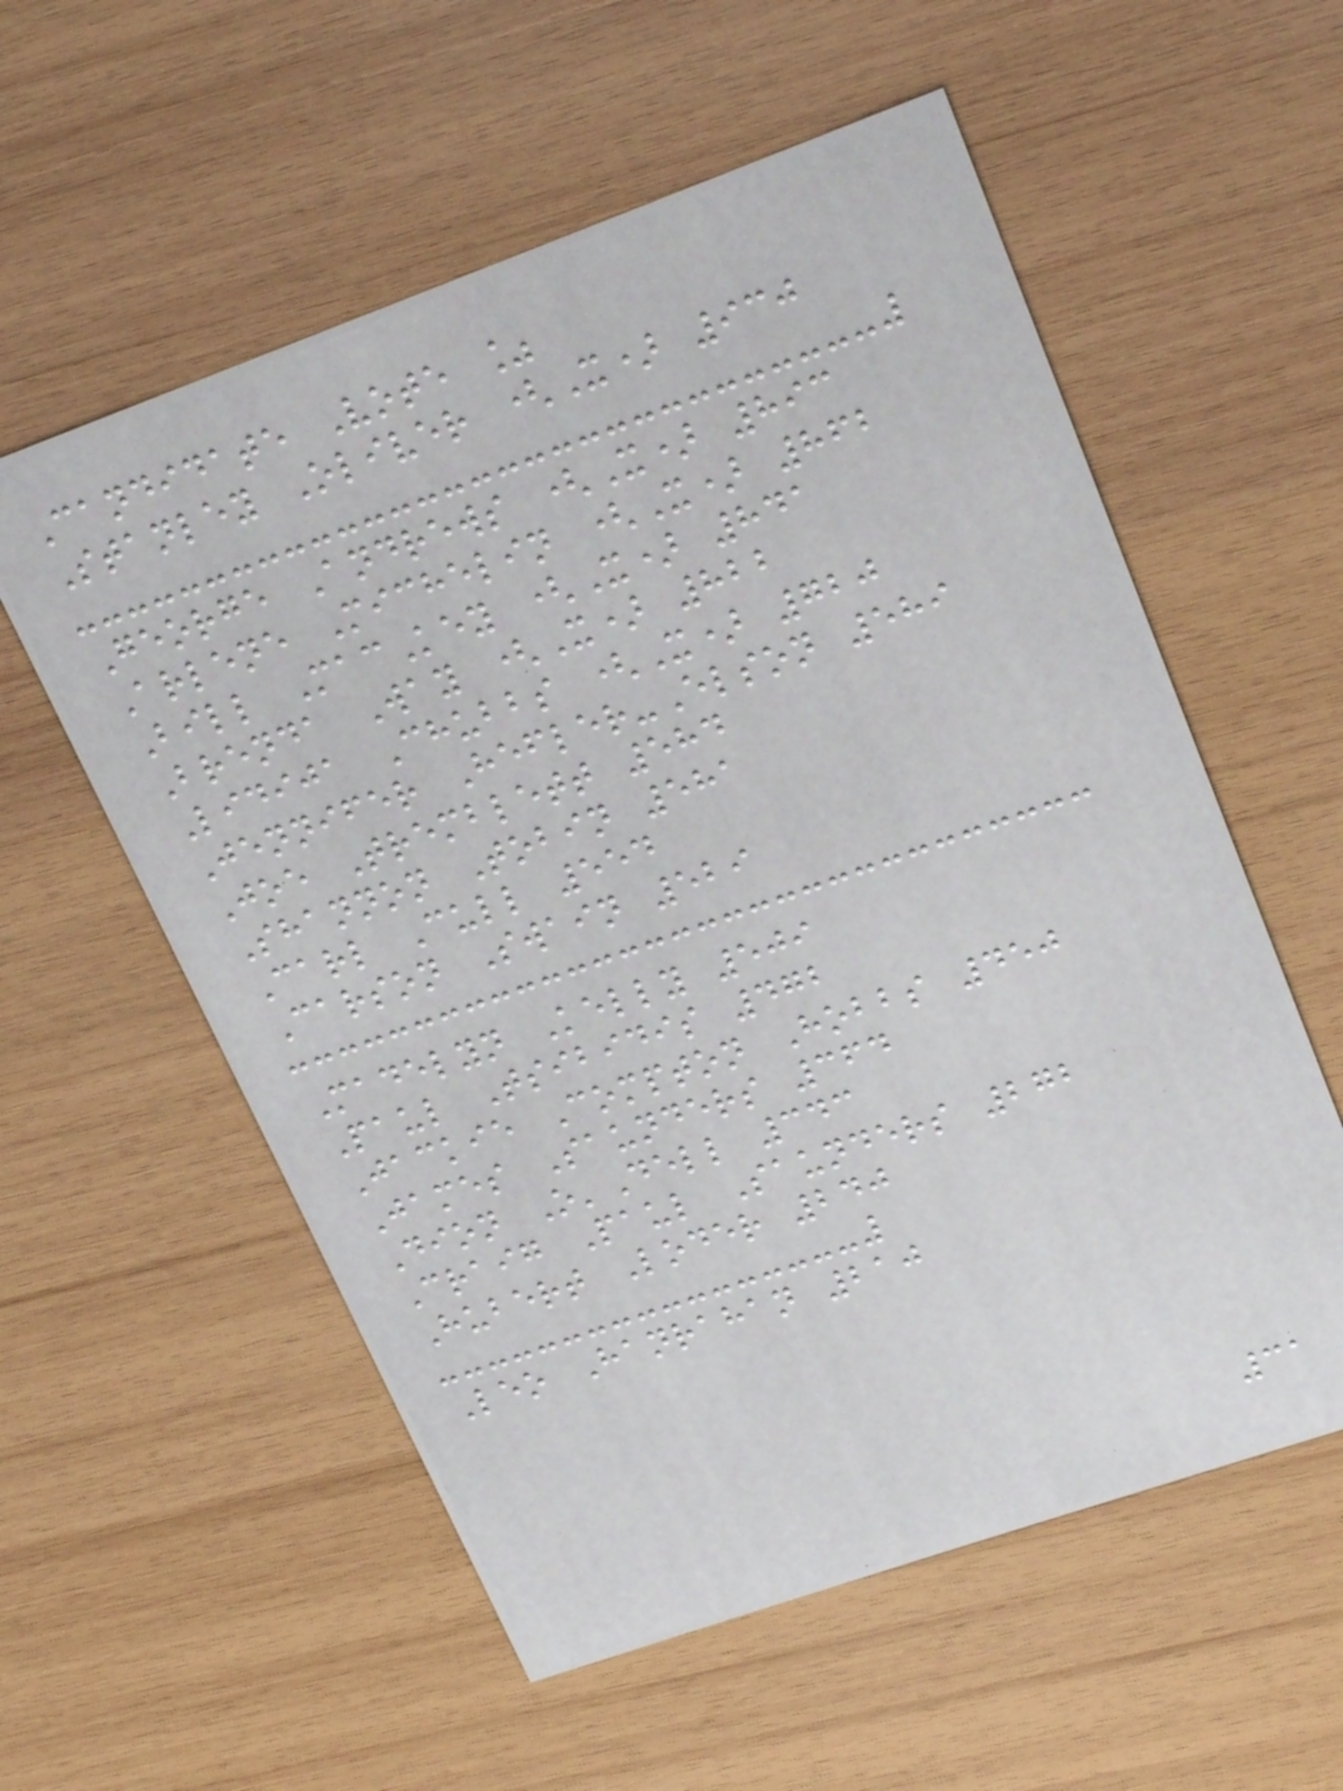Candidate Vote %
Stanley Oliver (X) 930
George Andrews (X) 893
Arlene Michelin (X) 862
Bill MacKey (X) 841
Brenda Way (X) 822
Lidija Chubbs (X) 720
Jennifer Hefler-Elson 589
Joe Tremblett 584
Shannon Tobin 581
Carl Cull 554
Carson Swain 529
Madelyn Kelly 509
Paul Tsibidis 472
Jackie Compton Hobbs 450
James Saunders 364
Dion O'Dell 343
Craig Paul Saunders 272
Hubert Loder 240
Leo Hanrahan 210
31
